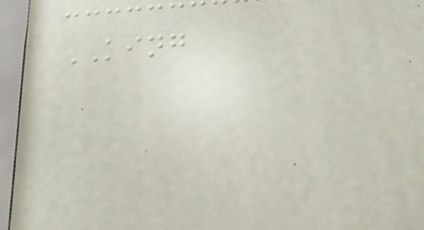KING
